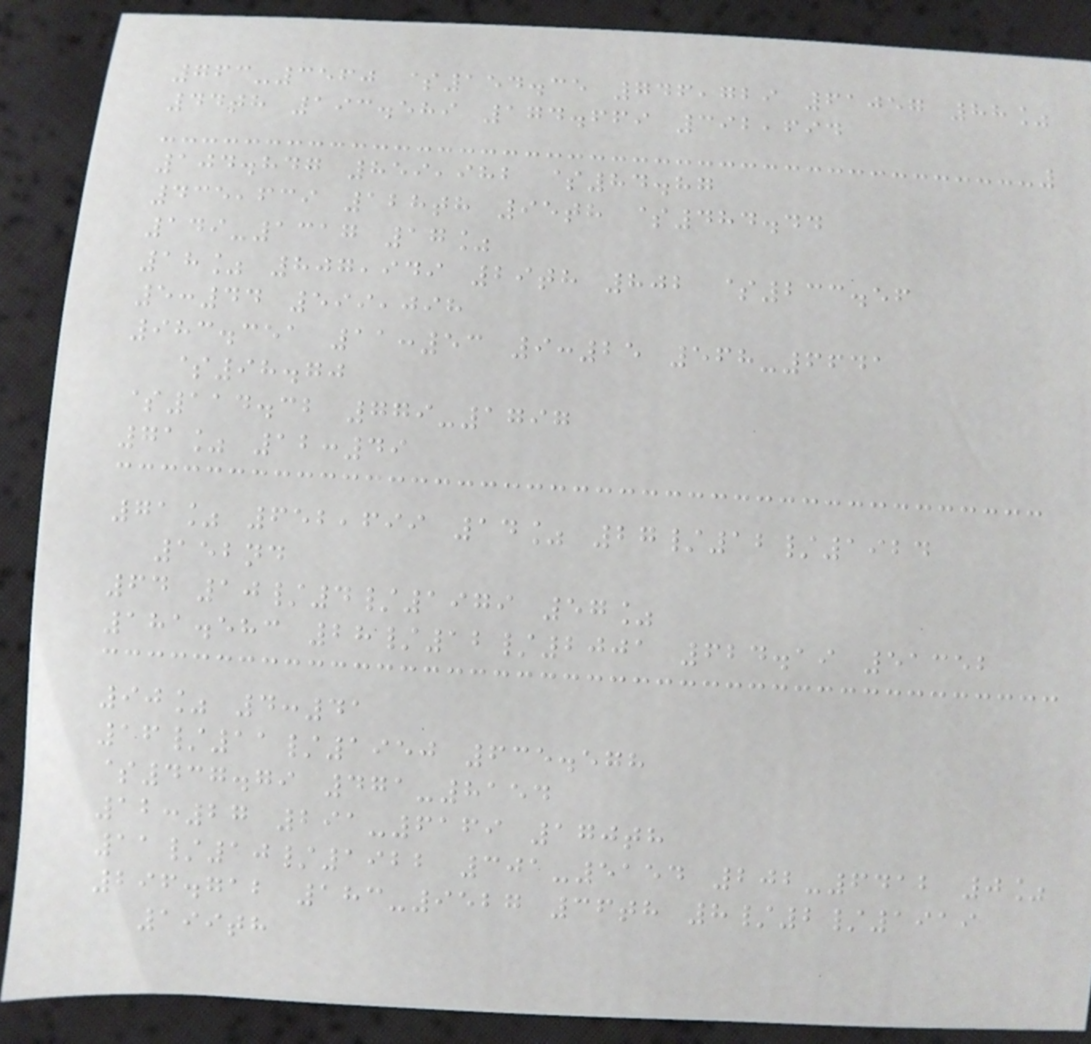763-3560 $154.35 746,729 61057 88%
44th 193.589 174.669 392,694
104.847 859,982 $84.87
435,639 128th 95th $484.44
149-1317 17%
18% 807,949 29th 802 $233.56
5:44 599,098
983.351 11:53 9:25 568-6641
$98.70
$114.32 779-1797
71% 12:49
71% 652,699 14% 27/12/1924
152nd
64 10/4/1979 57%
181.583 28/12/2001 624.19 51352
90% 4:41
16/11/1950 635.578
$437.79 471-8154
12:27 291-6169 170th
11/10/1922 301-5154 202-6412 0%
296.712 183-9527 36th 8/2/1919
199th
